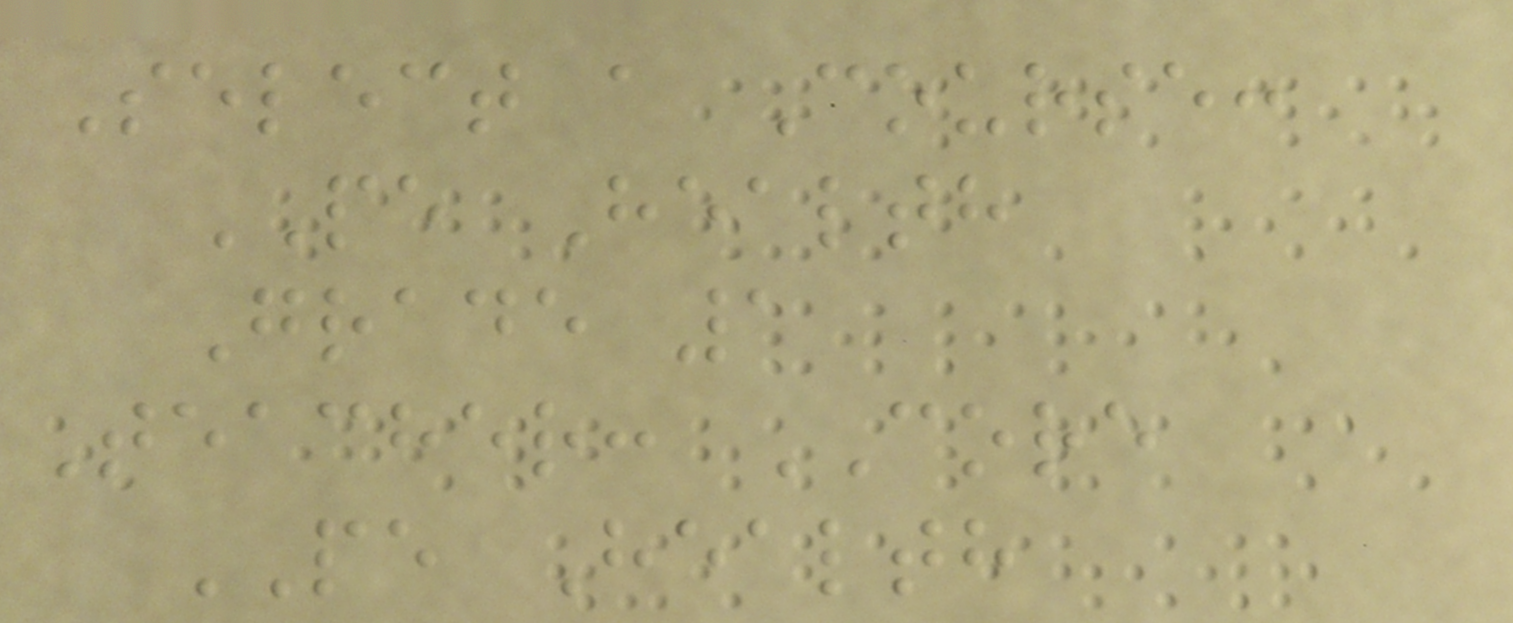Select a Course:
PE Health
Grade 1
Teacher: CORE
PE Health
